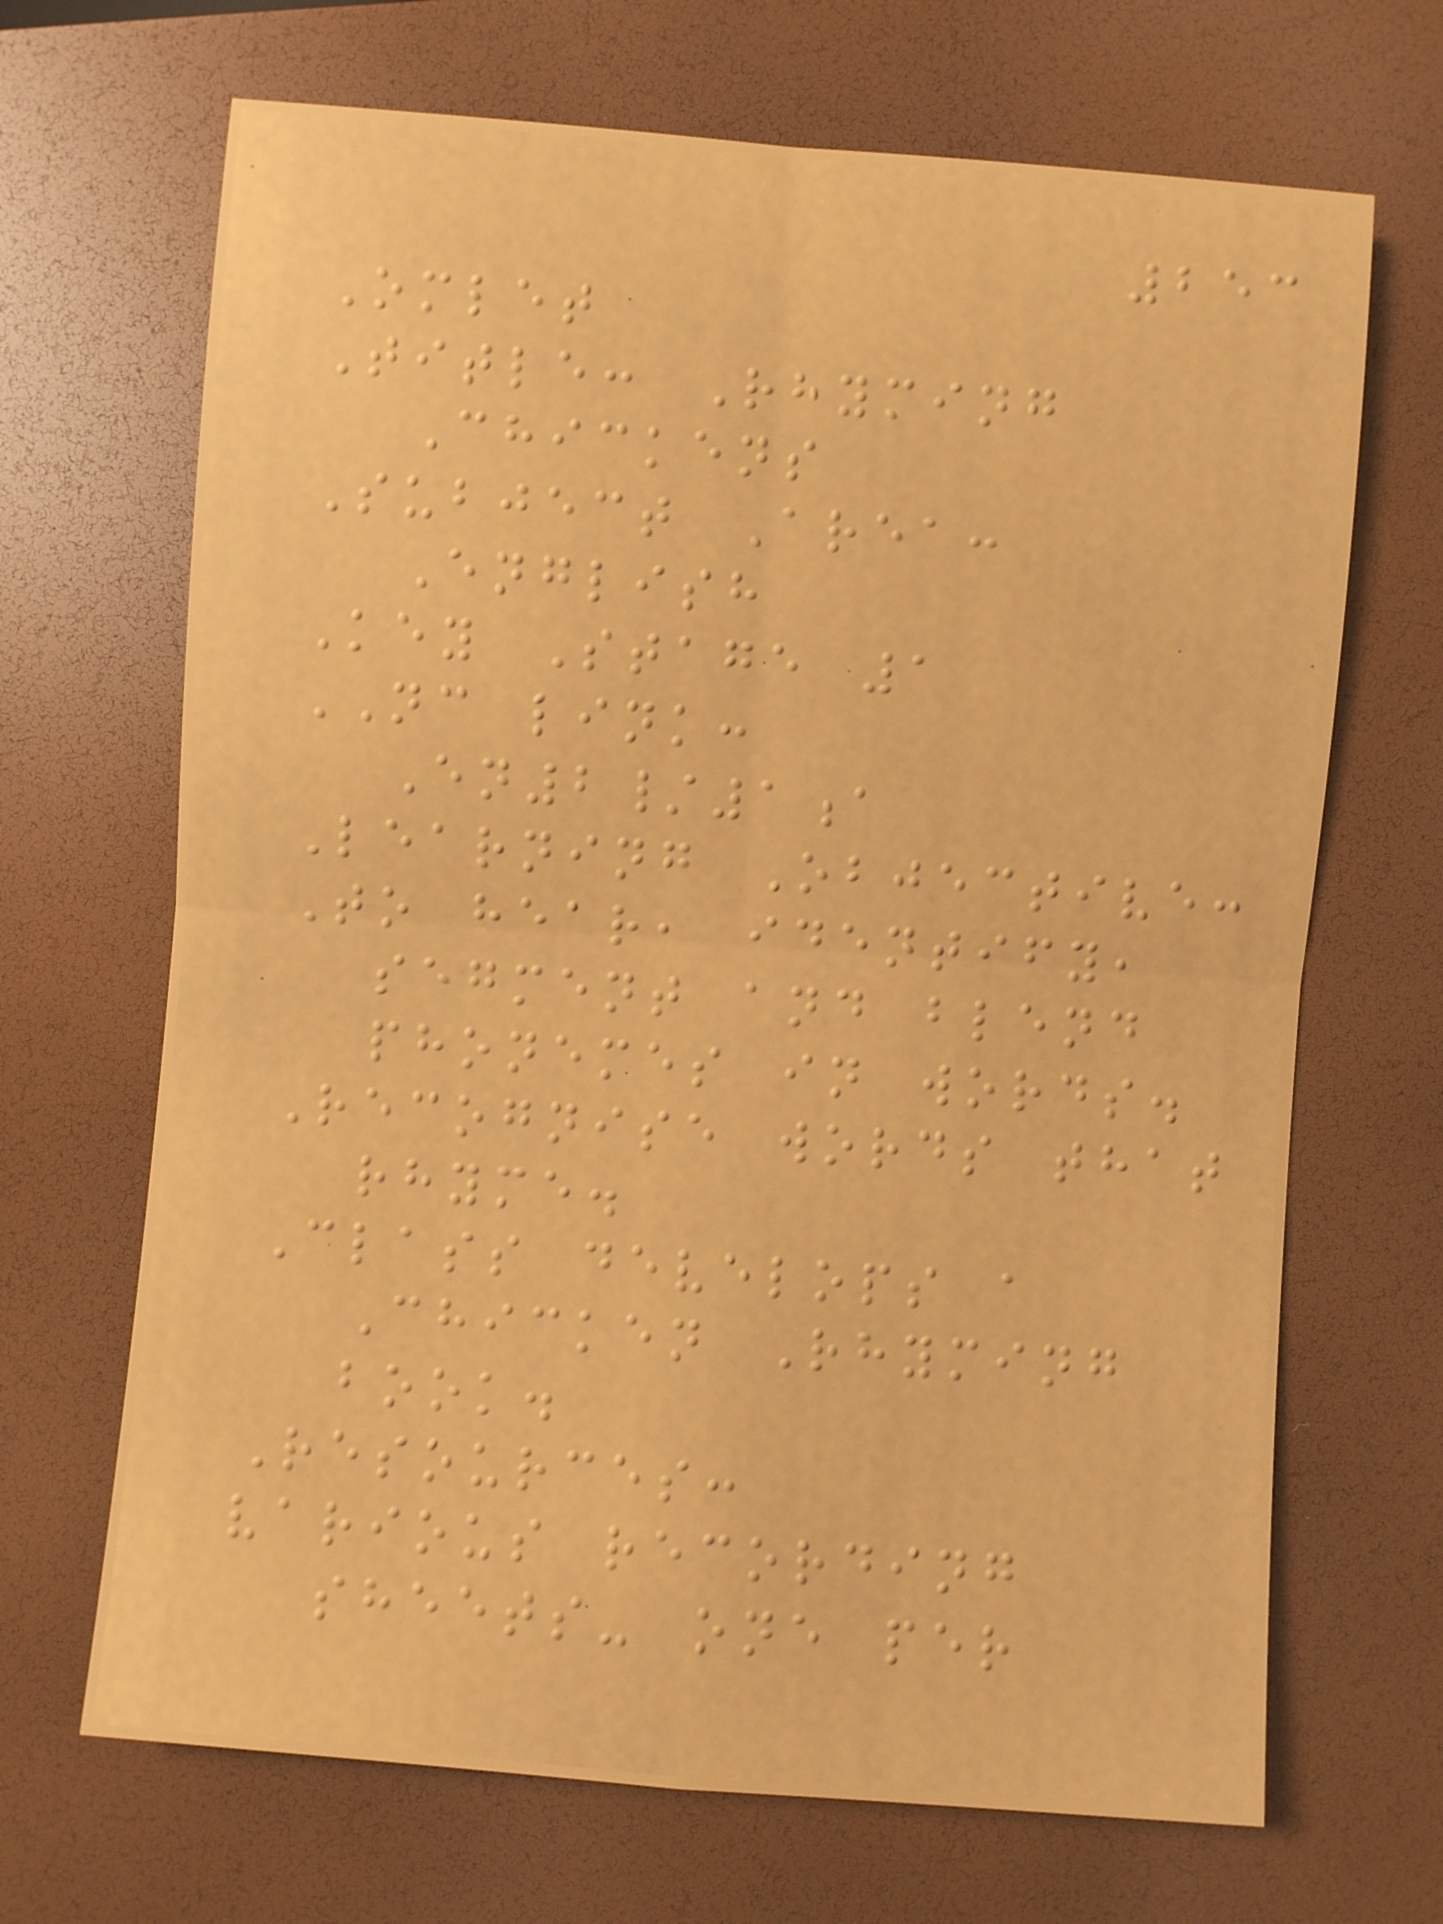253
Omlet
Title: Rhyming
Chickens
Subject Area:
English
Key Stage 1
NC link:
En2/1a
Learning Objective:
To hear, identify,
segment and blend
phonemes in words.
Recognise words that
rhyme.
Class develops a
Chicken Rhyming
book.
Resources:
various recording
sheets- one per
